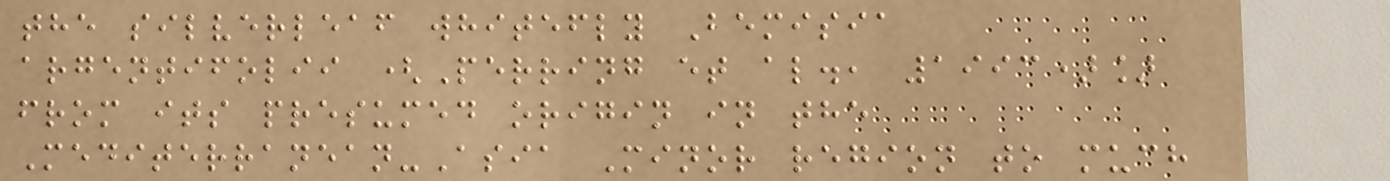the silverleaf whitefly Bemisia
argentifolii (Perring et al., 1993)]
from its presumed origin in the
Mediterranean-Asia Minor region to much
